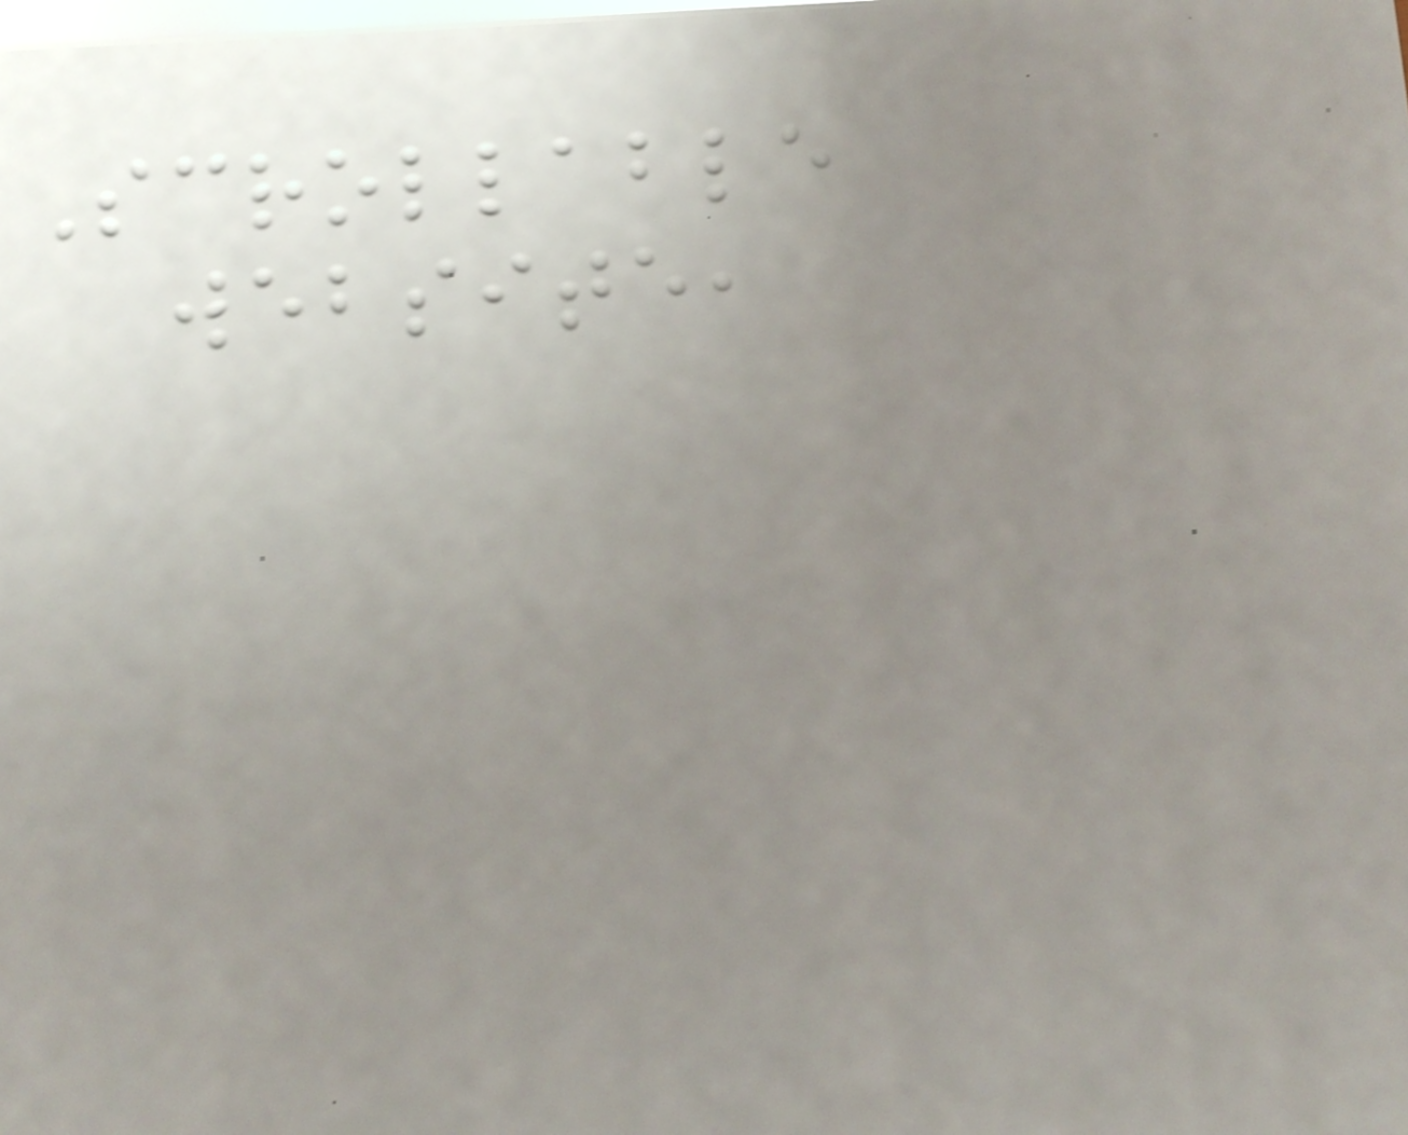Scrollable
website,
